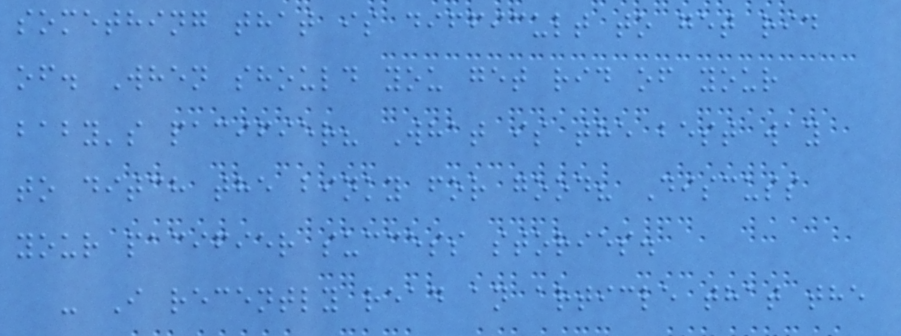something that is difficult to get rid
of. When should you get rid of your
baby's pacifier? What is the best way
to ditch the binky for good? Discuss
your pacifier success stories.
- I recently read an article that the
